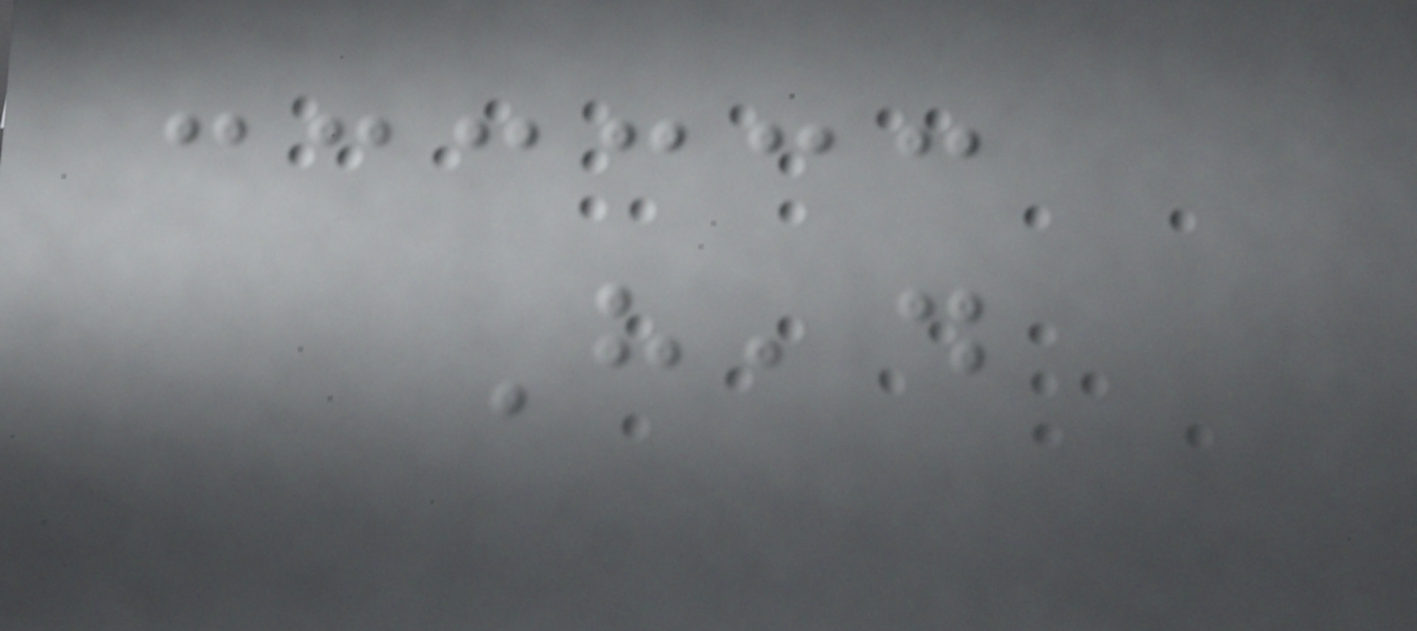Head
